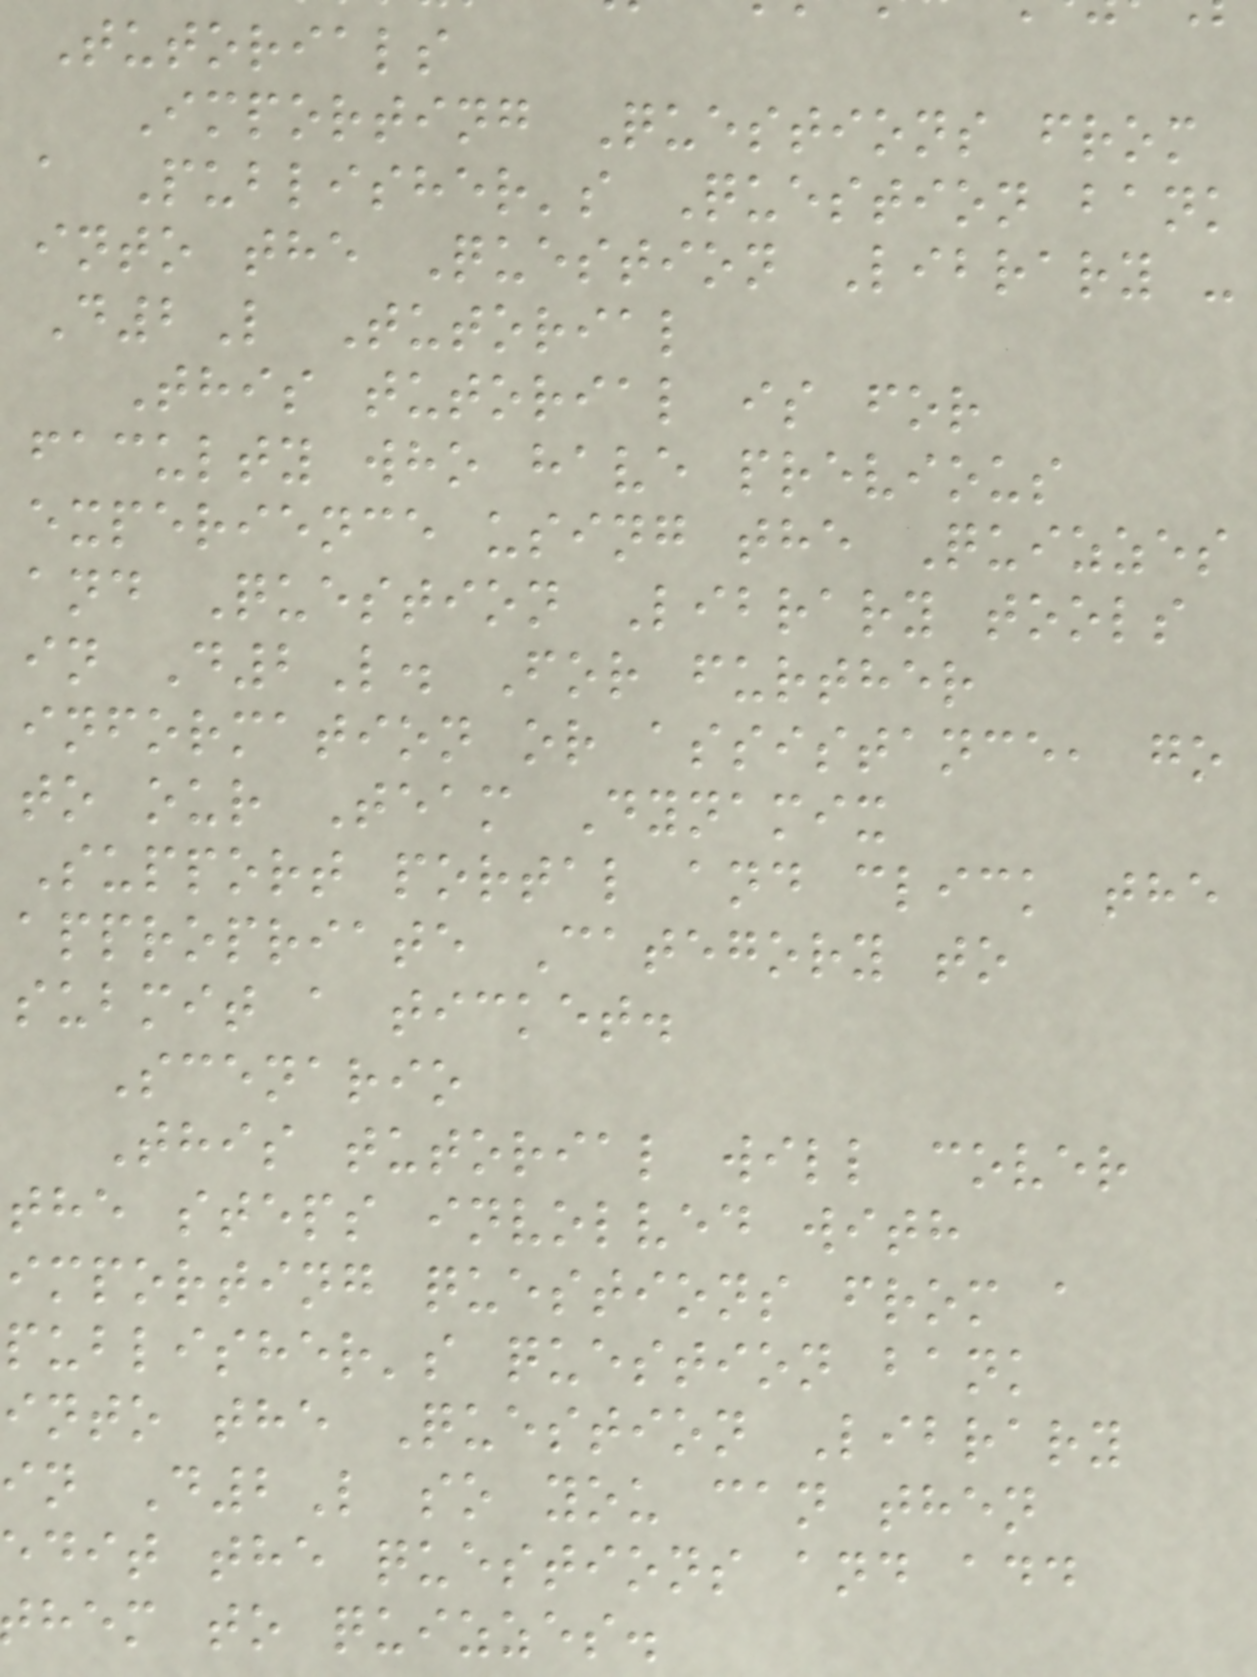Tutorials
Importing Questions from
a Publisher's Question bank
into the Question Library -
D2L Tutorial
This tutorial is for
faculty who have previous
experience using the Quizzes
and Question Library tools
in D2L. For further
information or assistance, go
to our Team Dynamix
Support portal and click the
appropriate Category to
submit a ticket.
Scenario
This tutorial will cover
the steps involved with
importing questions from a
publisher's question bank
into the Question Library
in D2L so you can then
edit the questions and add
hem to quizzes.
